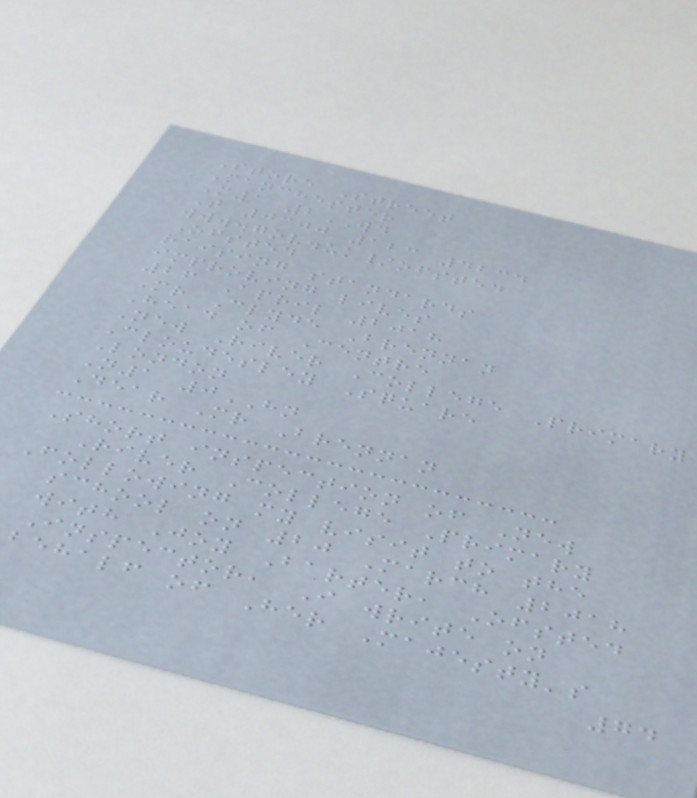Store Street
Manchester
M1 2WD
T 0300 123 4234
www.gov.uk/ofsted
Ofsted
raising standards
improving lives
26 April 2018
Mr Clyde Brennan
Head of Centre
New River College Primary
Cloudesley Square
London
N1 0HN
Dear Mr Brennan
Short inspection of New
River College Primary
Following my visit to the
school on 20 March 2018
with Joy Barter, Ofsted
Inspector, I write on
behalf of Her Majesty's
74
